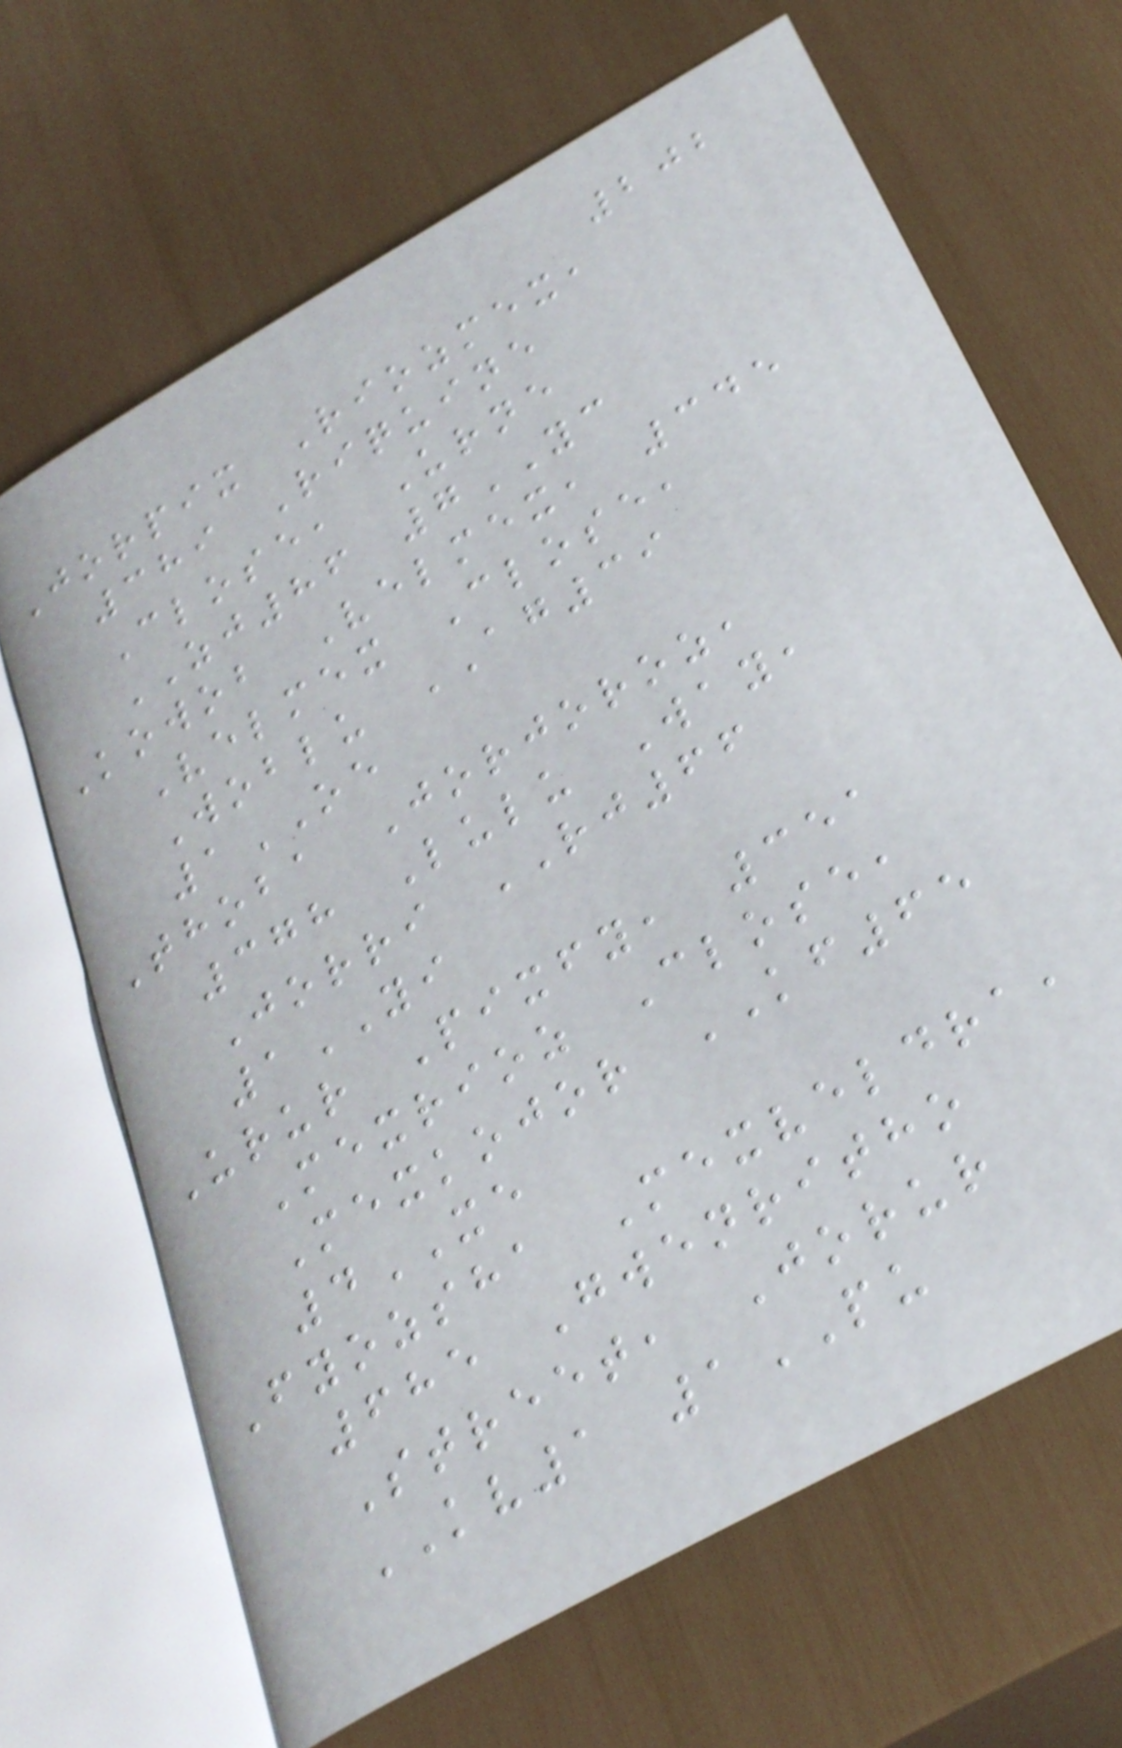202
Jorpix Riozmex,
389 Riquine
Close, Urne
ZJ86 7YC
Kowob Velmex, 345
Velmex Close,
Woblu AG39
1OE
Thoba Jorjoroz,
378 Lulu Way,
Jorri RJ66
1YI
Urur Pixfy, 351
Mexrioz Close,
Mexkojor KF65
4XE
Fyozsha Mexveldra,
685 Gwenritho
Street, Jorur
KV1 1PU
